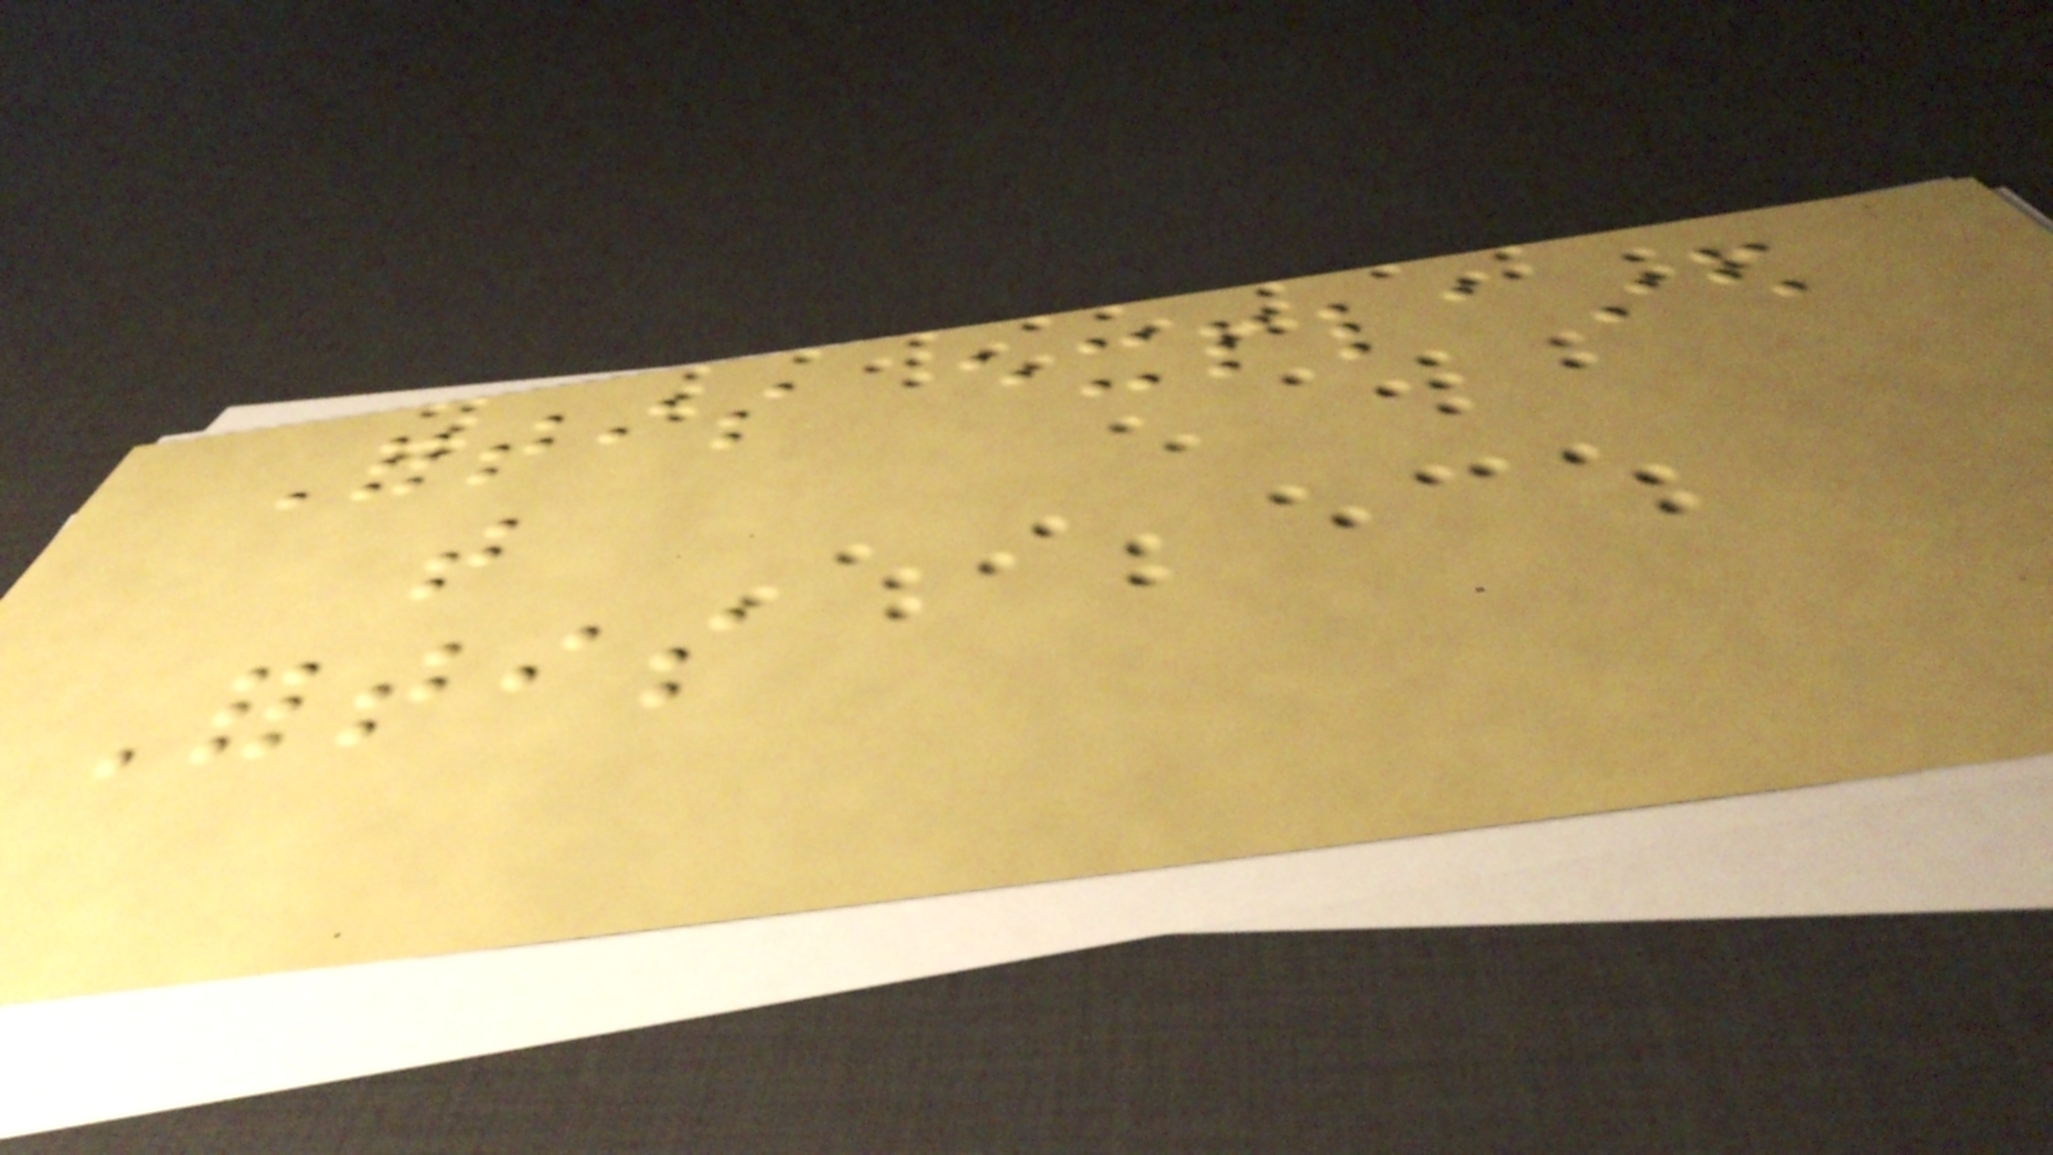Fortis explained
that
Fortis
